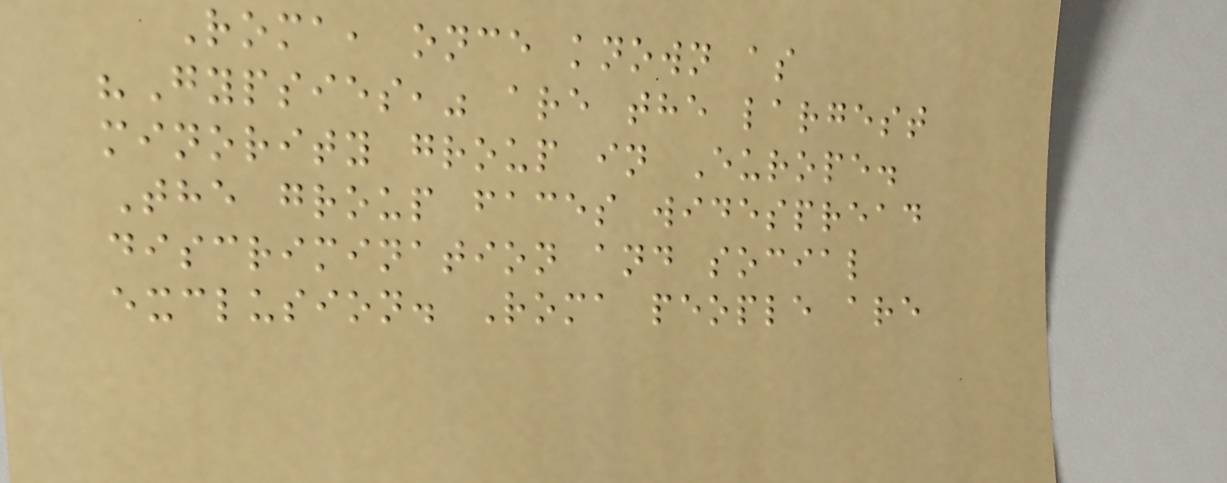Roma, once known as
"Gypsies," are the largest
minority group in Europe.
The group faces widespread
discrimination and social
exclusion. Roma people are
